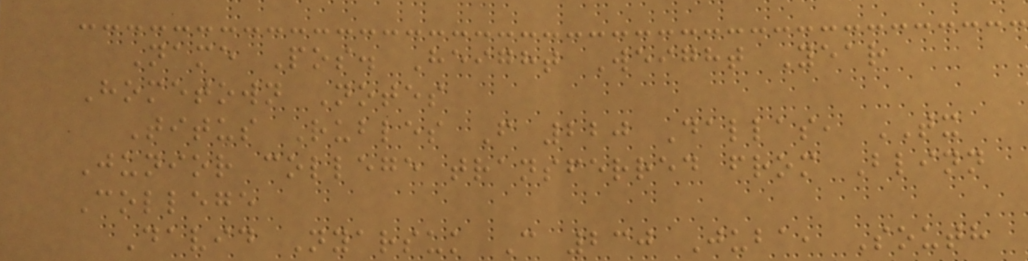Name Pos. Height Weight Year
Hometown Notes
Titus Rubles F 220 Dallas, TX
Junior college transferred from Blinn
College
David Nyarsuk C 230 Juba, South
